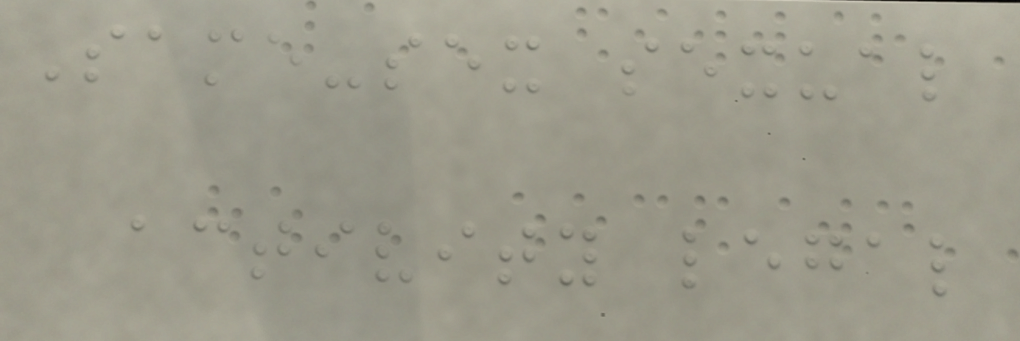Same-sex sexual
activity legal
